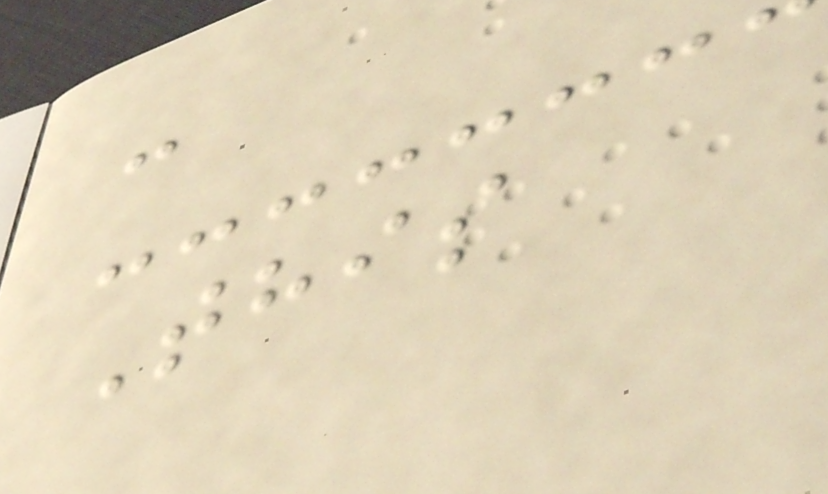-
This
